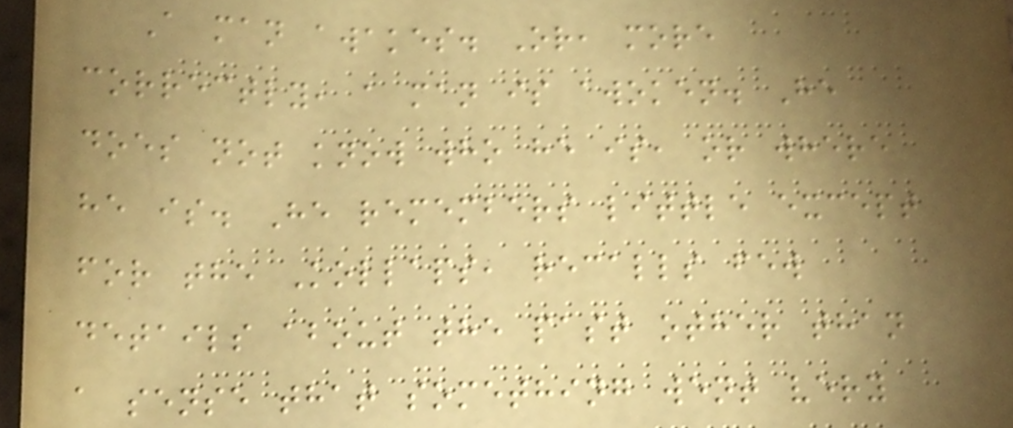A man awakes. Or, more
correctly, a man is awoken. He
does not know who he is, or where
he is. He remembers little except
for the Kollaps, recalls few
details about the past other than
a sense that something went very
